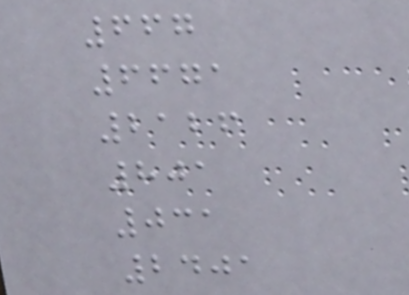667
6671
2126
801
031
2401
